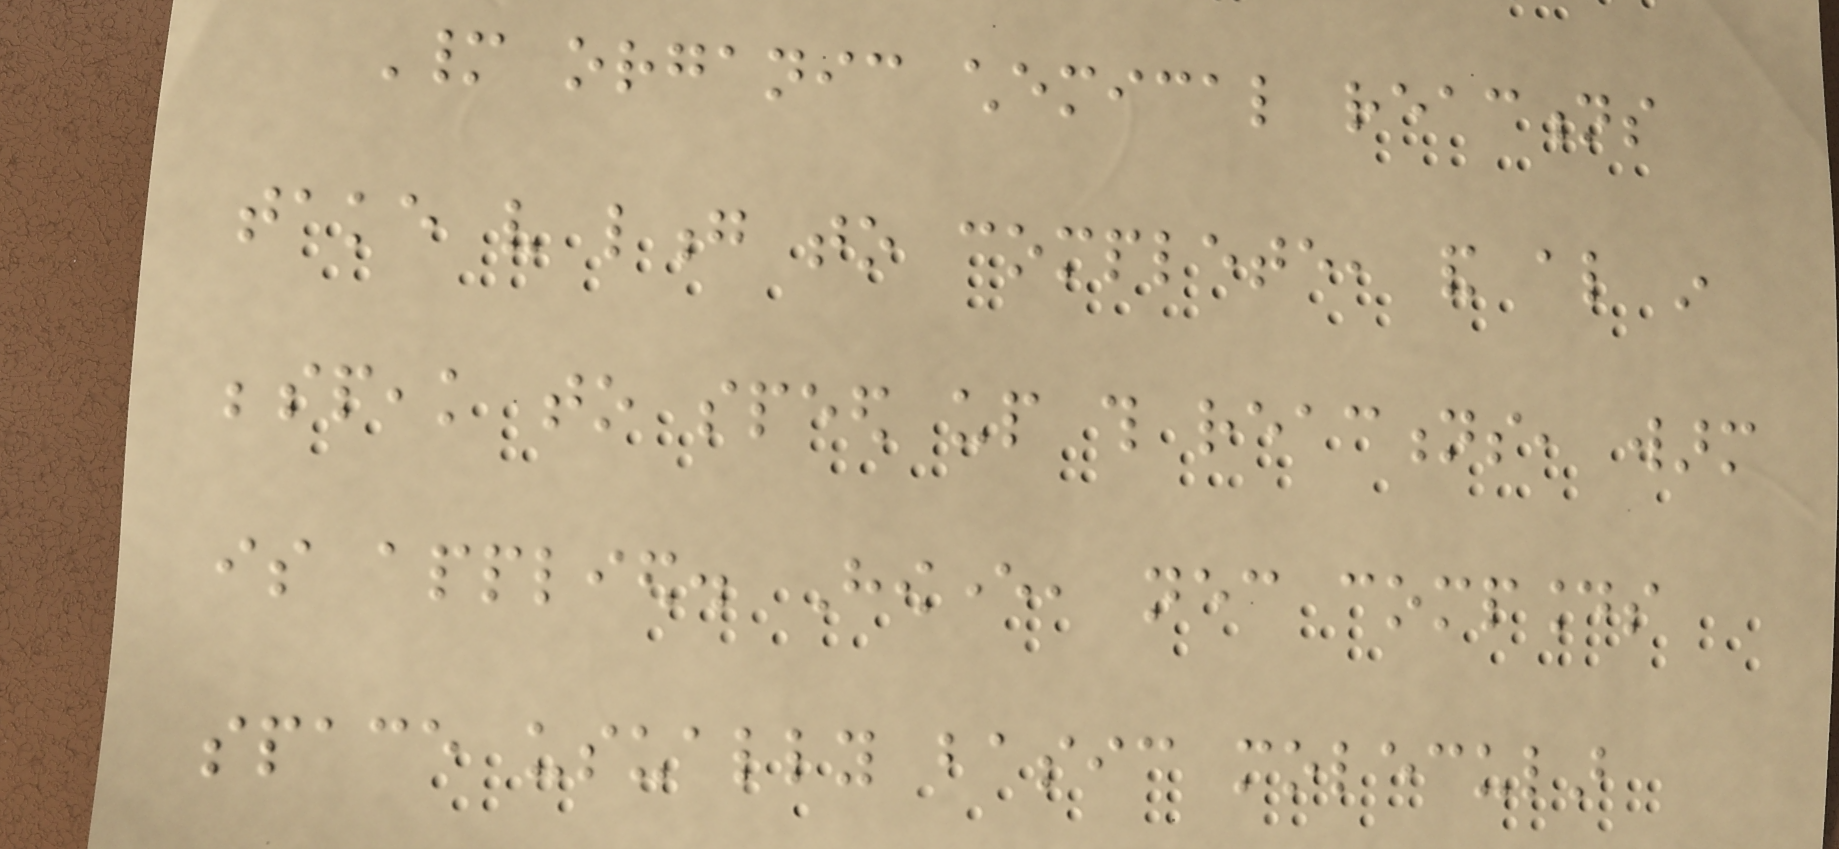Many organic chemical reactions
take very long to complete, and also in
bespeak to speed up this reactions, warm
is applied. However, necessary compounds
space usually basic molecular
